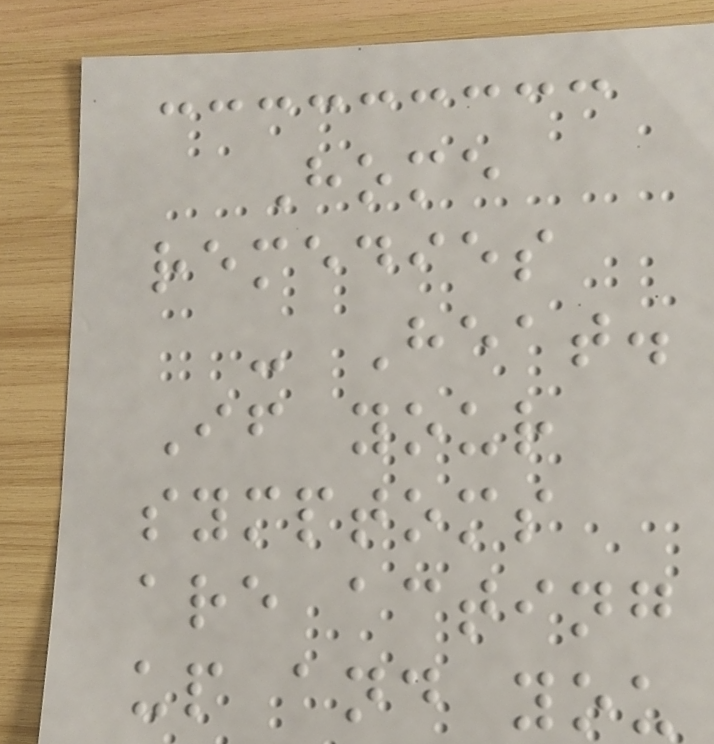Home
remedies
- Heat.
If your
symptoms
are acting
up and you
